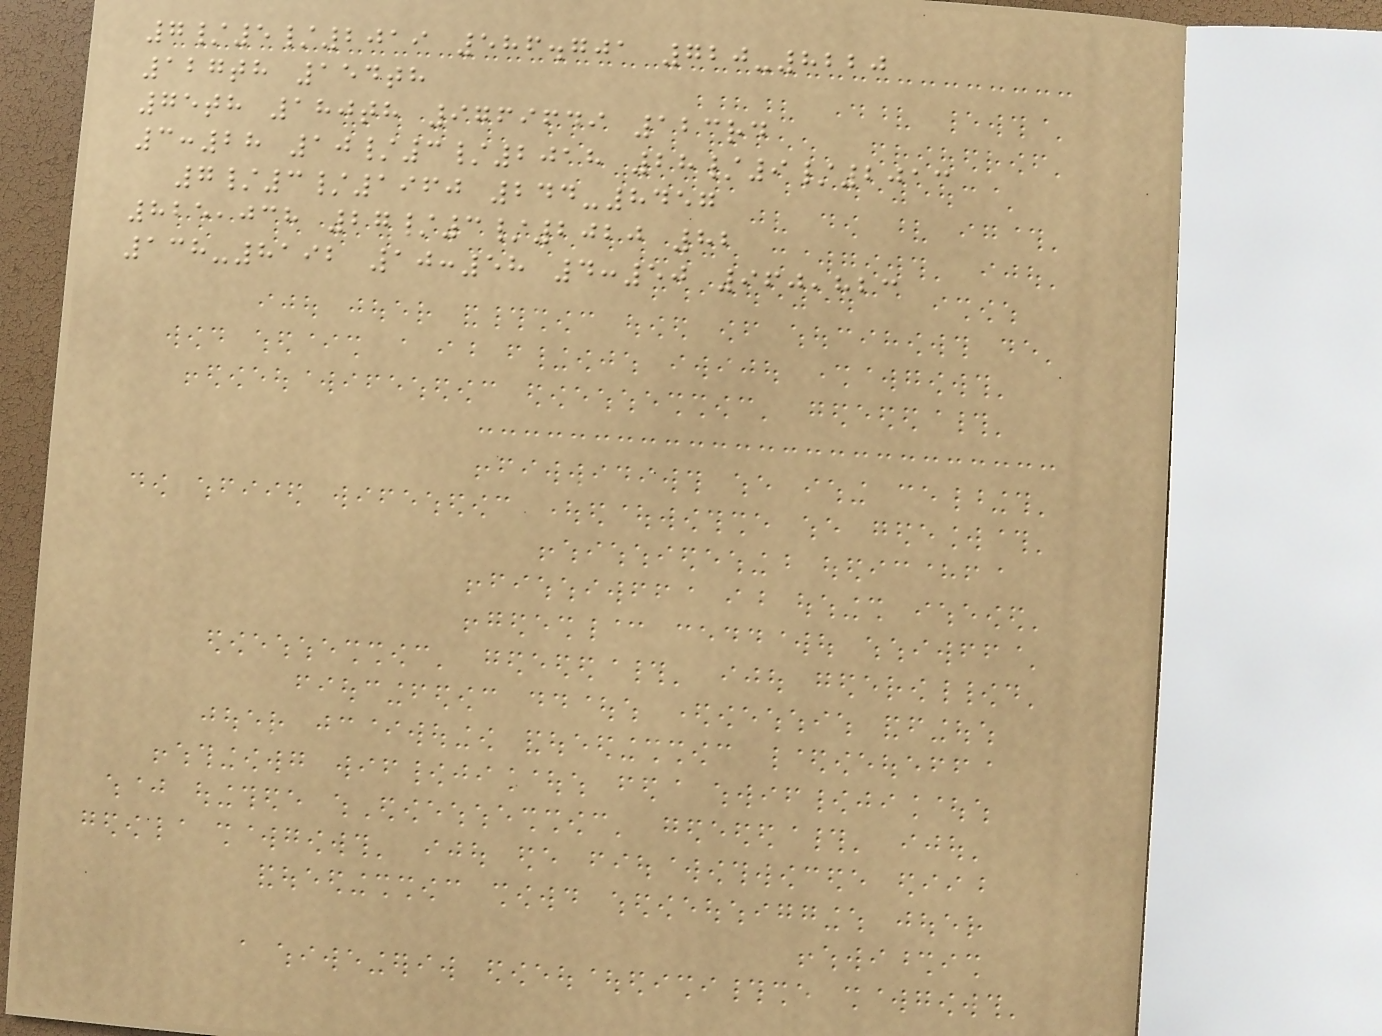7/5/2019 586.701 720-8220
127th 154th
75th 180th 9769649 123rd
3:28 10/3/2018 28/9/2013
7/3/1960 244-8457
825,038 27/3/2020 82
138-8192 10:58 4:50 960,823
